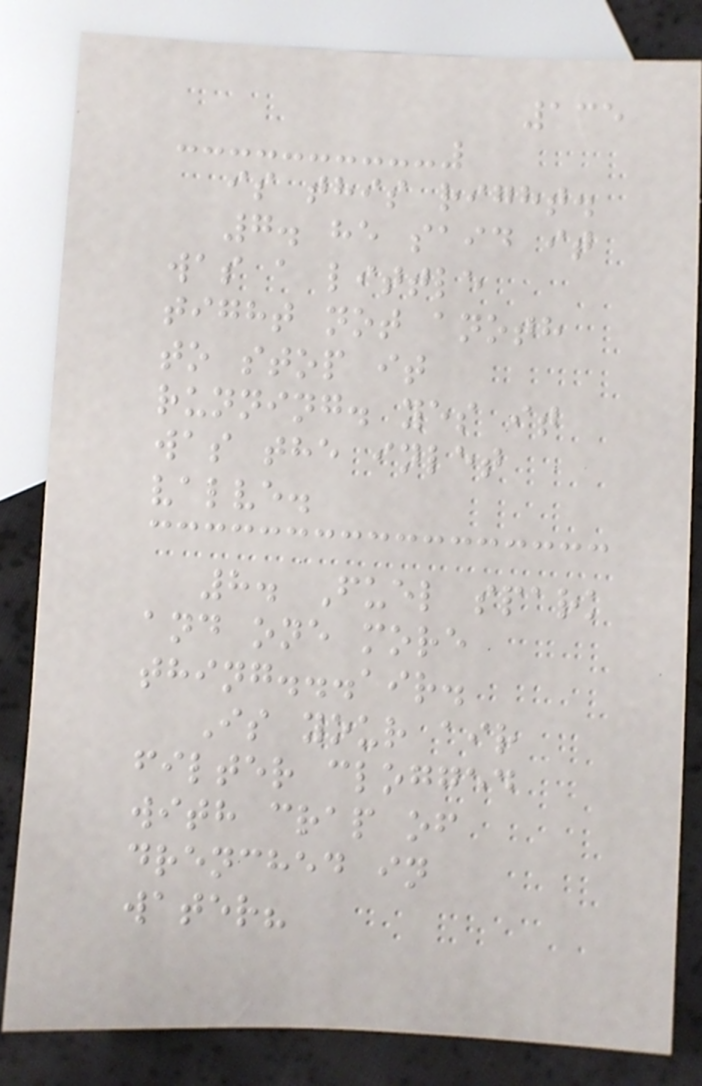135
is this right.
7. he said it
was a little
tight not anoth
to stop it
running. yes it
was the inlet
valve.
8. Fuel spark
and one more
thing...air.
Is your air
filter clogged
with crap of
drenched in
water?
